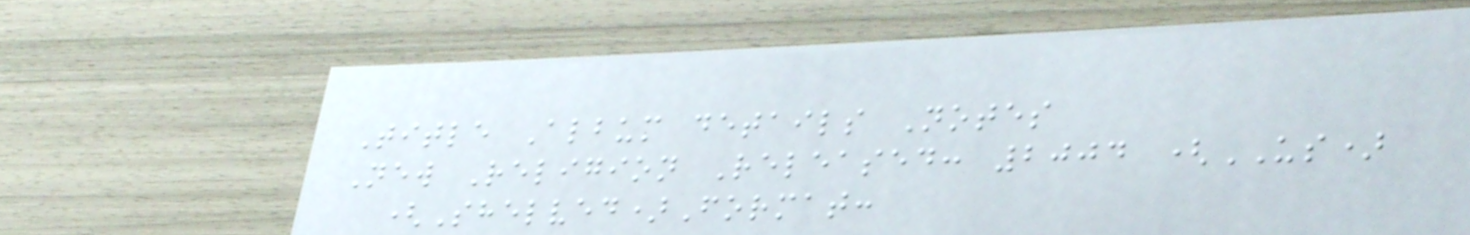Title Album details Notes
New Religion Released: 2004 (US)
(Shelved)Format:
